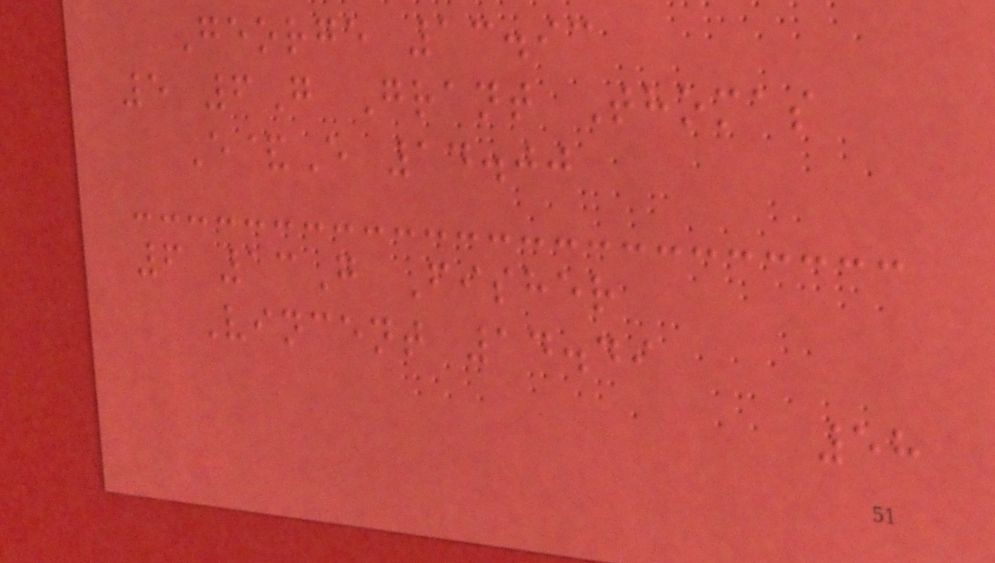George 13.93
5 6G Grant Thomas
E&E 14.00
6 13G Fisher
Vincent 14.49
58
